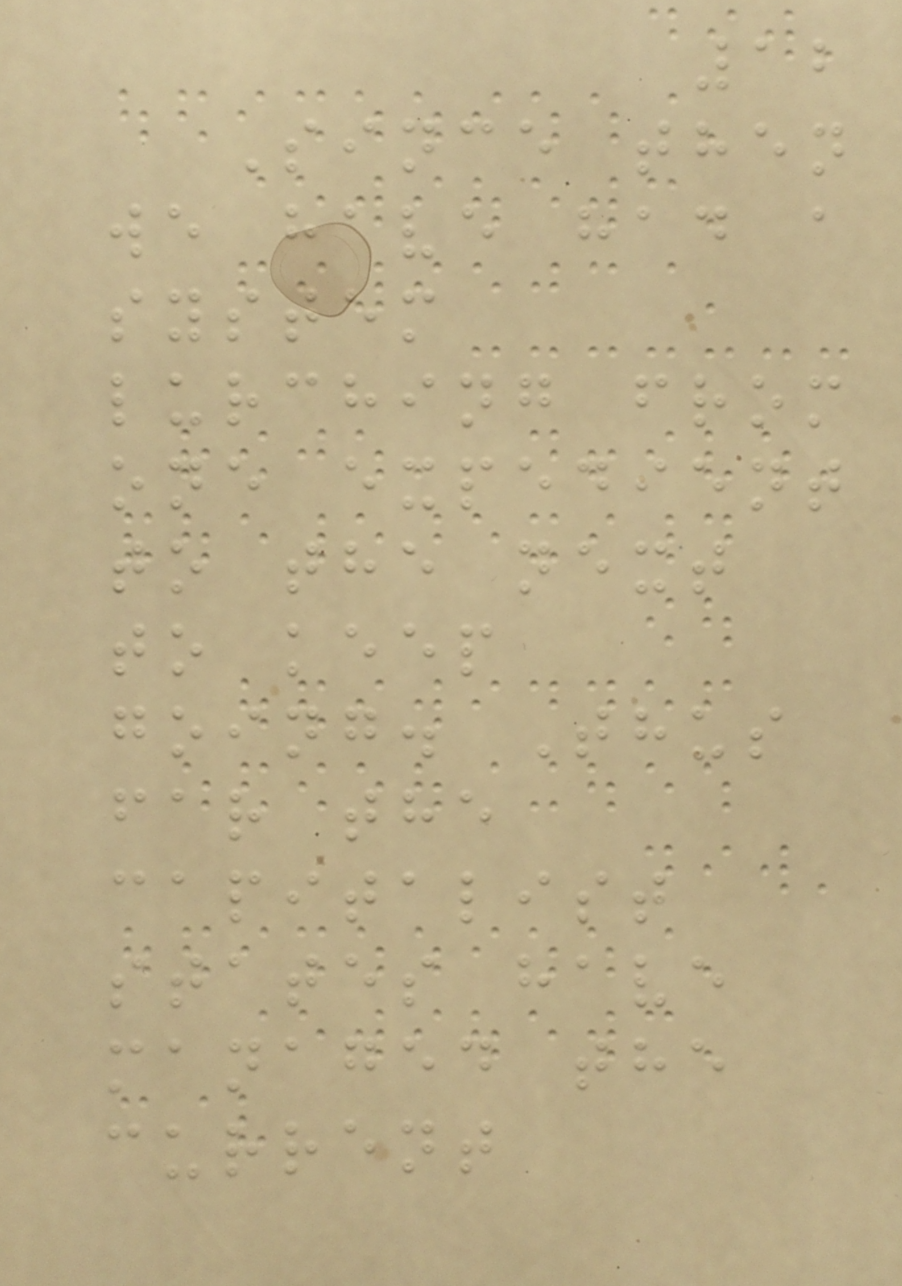12
Since then
we have had a
system
lurching from
one expedient
to the next
to keep
going. Thus
far the
capitalist
states have
managed the
current
